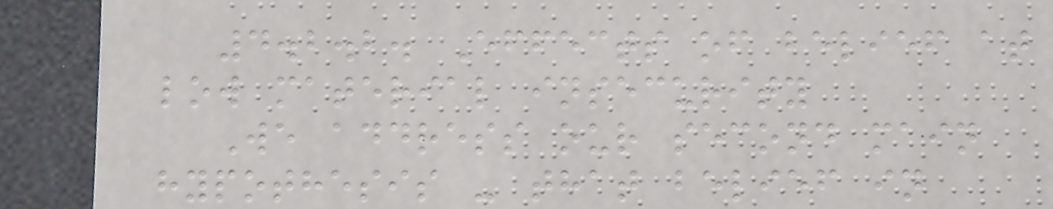4.2.2. Effects of belief at
low material insecurity
We address our second main
hypothesis - that belief in
